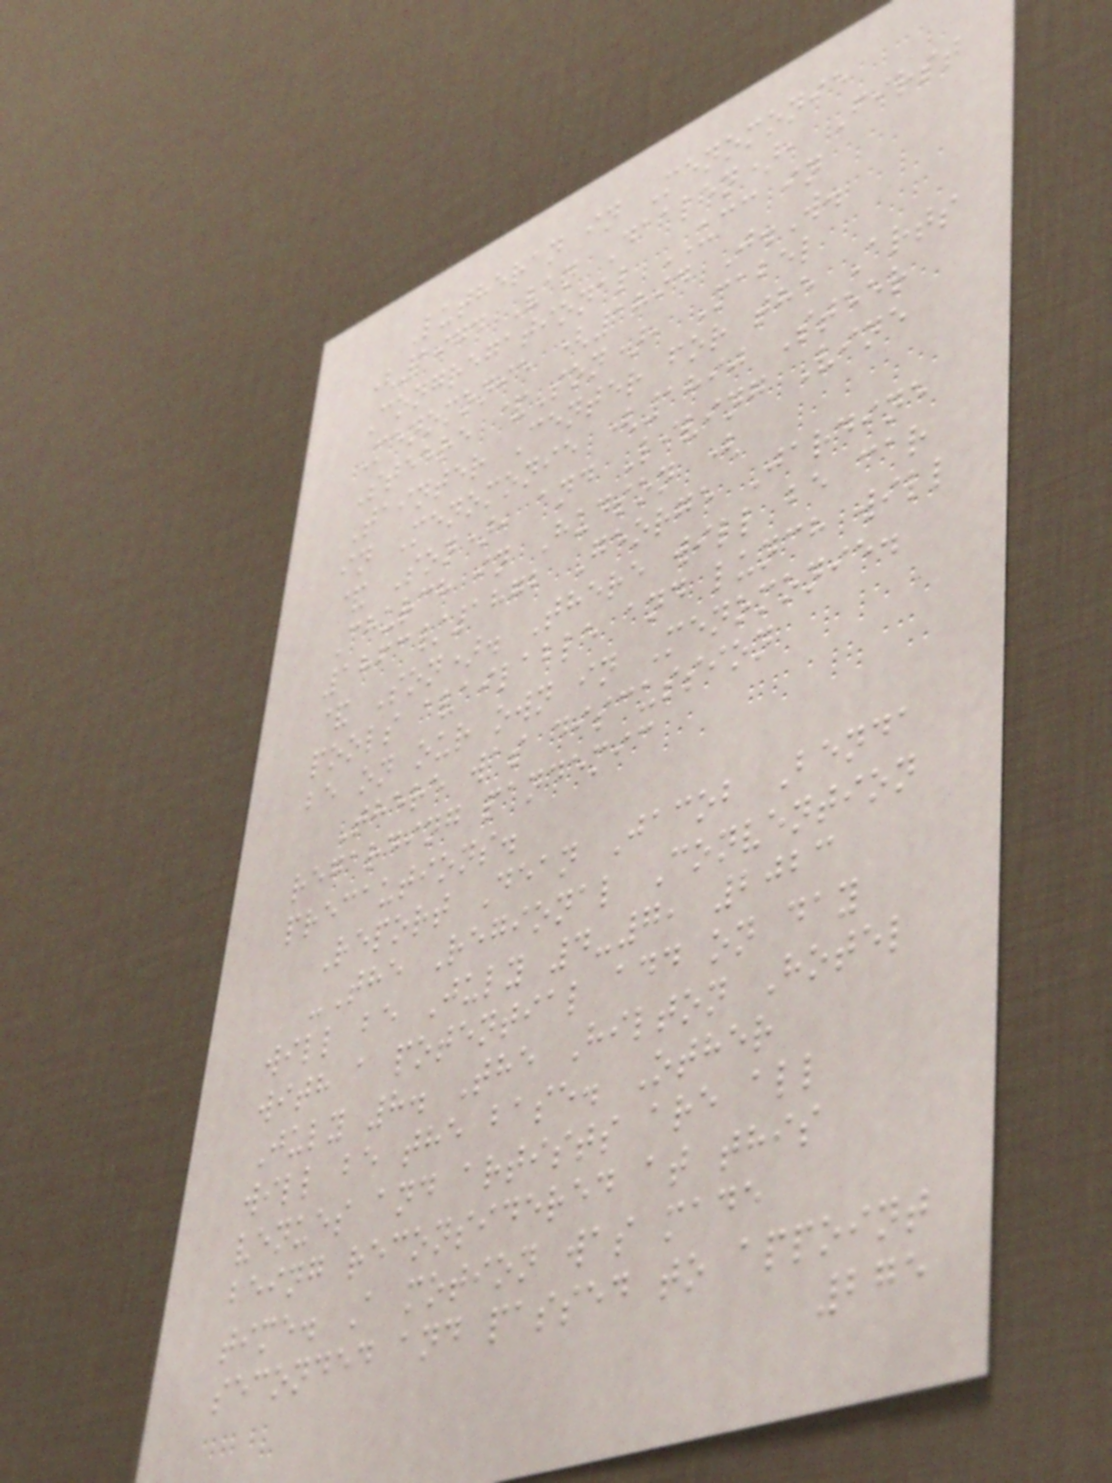Lutheran in Menomonie
(1974 Van Daalen), First
Congregational UCC in
Menomonie (1894 J.W.
Steere &Son), Mabel
Tainter Center for the Arts
in Menomonie (1890 Steer
& Son), and Living Vine
Church in Hudson (
1863/1872 George Jardine
& Son). There will be car
pools available and lunch will
be on our own in Menomonie.
There was discussion
regarding pandemic
precautions.
Report Dean Jacob Benda
-The Regional Convention
will be July 4-7, 2023
with a potential add on day
July 8. The Hilton Hotel
will be the base. Other
venues and artists are all
being reconsidered at this
time. A motion was made
seconded and passed to appoint
275
